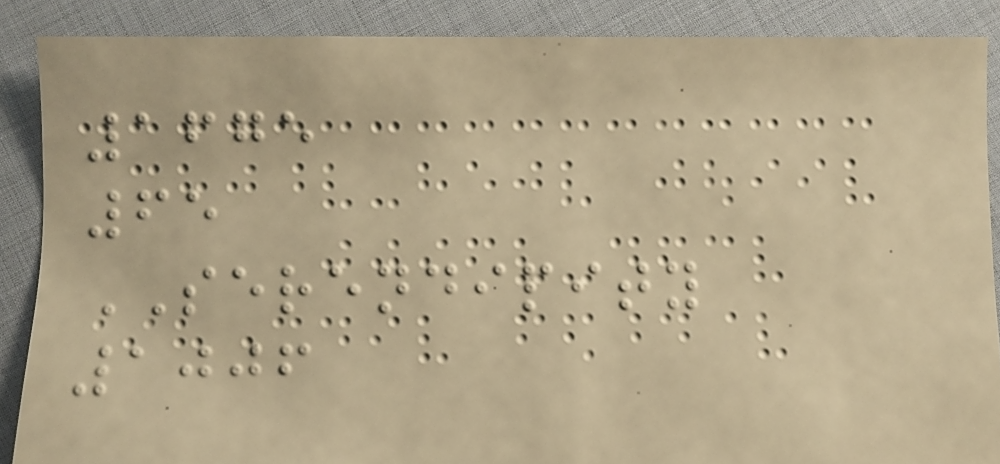1675
65
SERENDIPITY
1006
